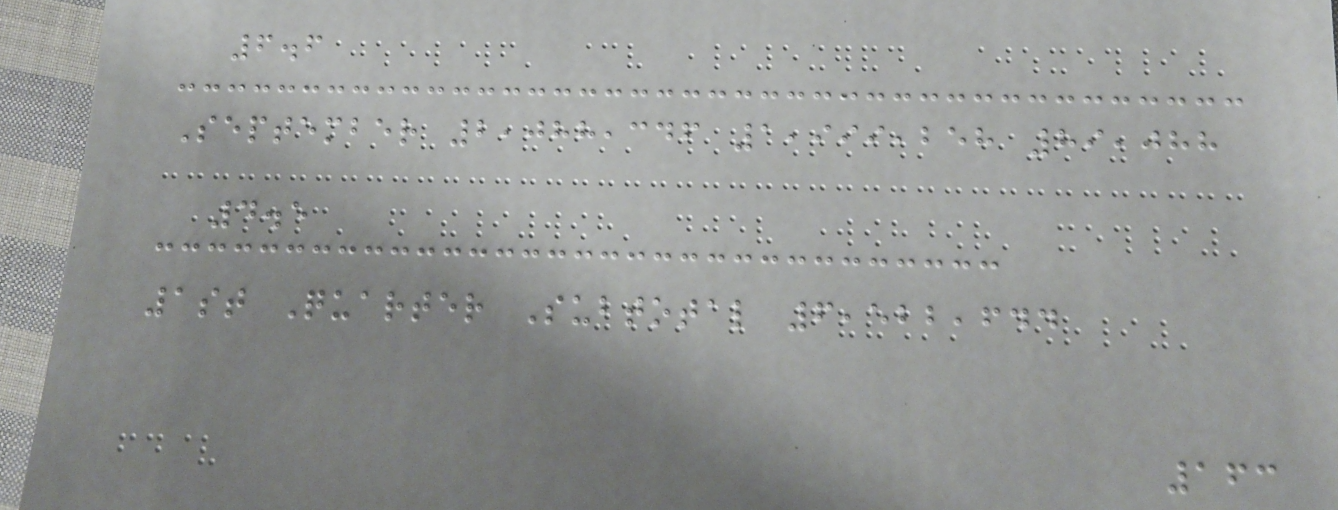6.6
September 2,088,346 1,999,258 89,088
4.5
1st Quarter Subtotal 6,522,644
163
